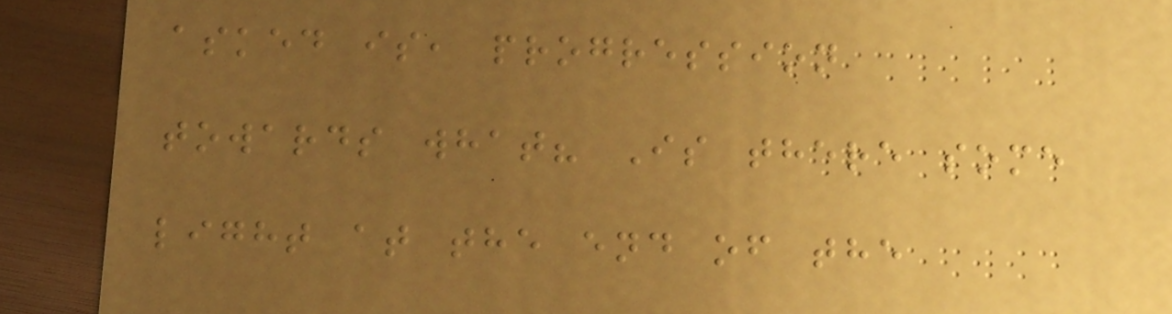asked is, progression
towards what? Is there some
light at the end of the
